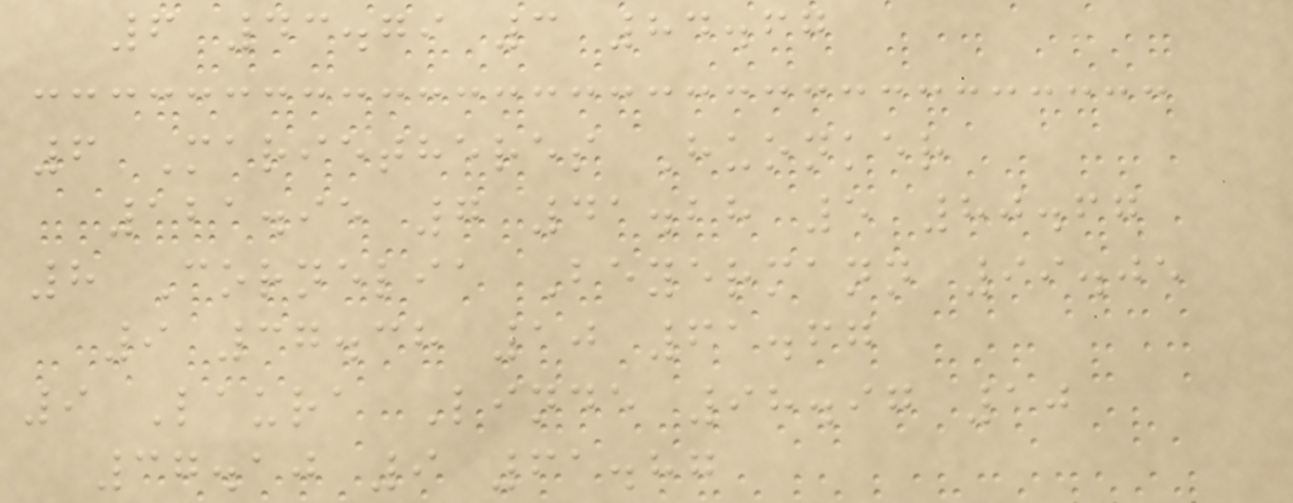6 43.79 3 84.67
6 Marietheres Huonker
121.95 7 41.28 5 80.67
8 Cornelia Beyermann 99.05
9 37.38 10 61.67
9 Laura Linde 98.97 10
37.10 9 61.87
